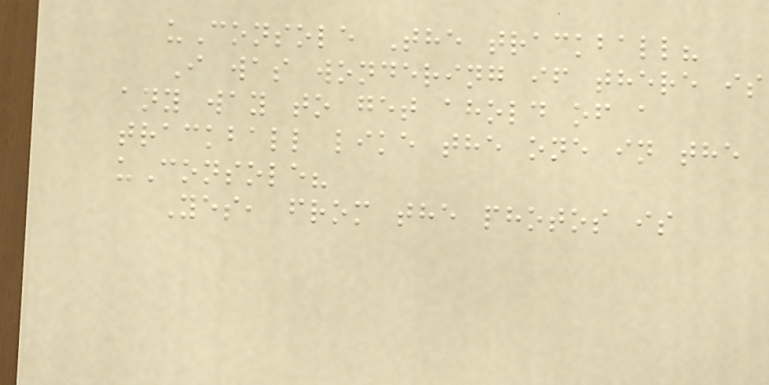uConsole The trackball?
I was wondering if there is
any way to get ahold of a
trackball like the one in the
uConsole?
Yes, from the photos is
